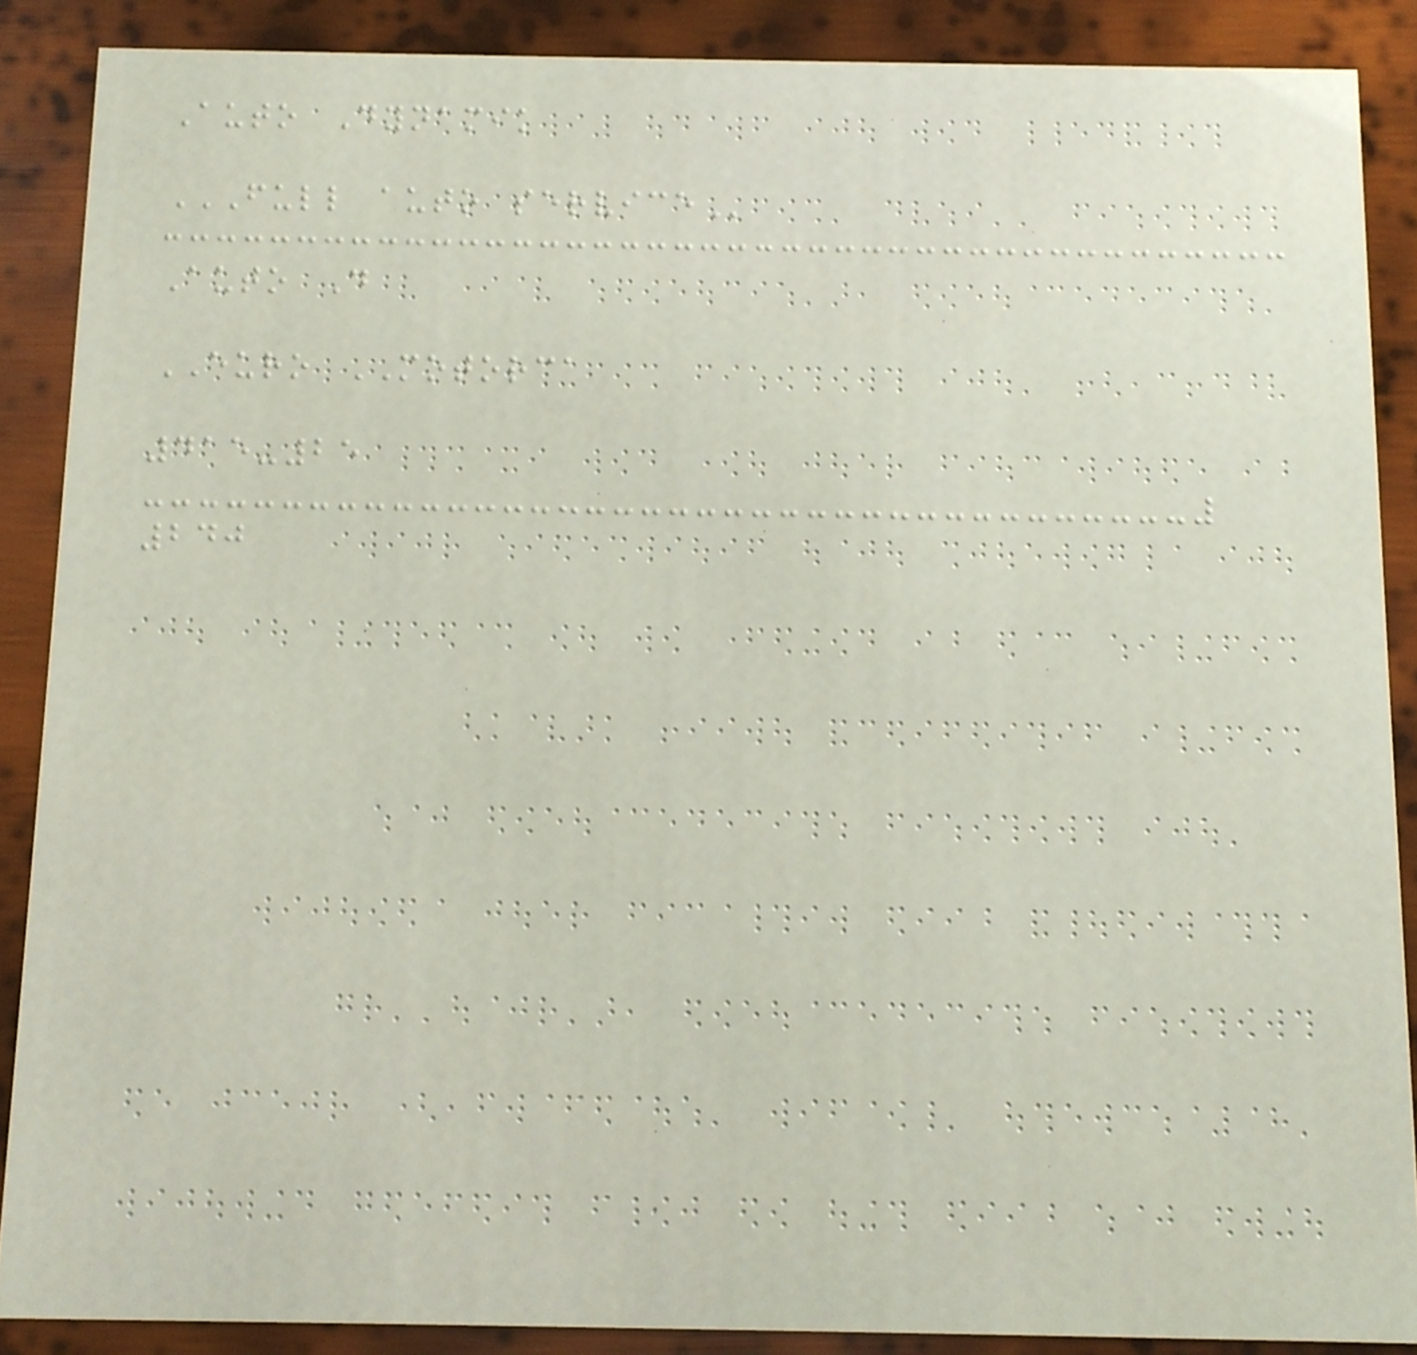Auto Dynamik
FULL AUTO SERVICE
Auto D
EURO MOTORCA
415-25
240
